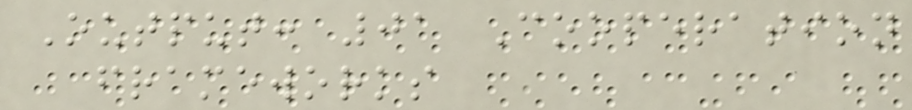Output: 01 Cooperation
frameworks
